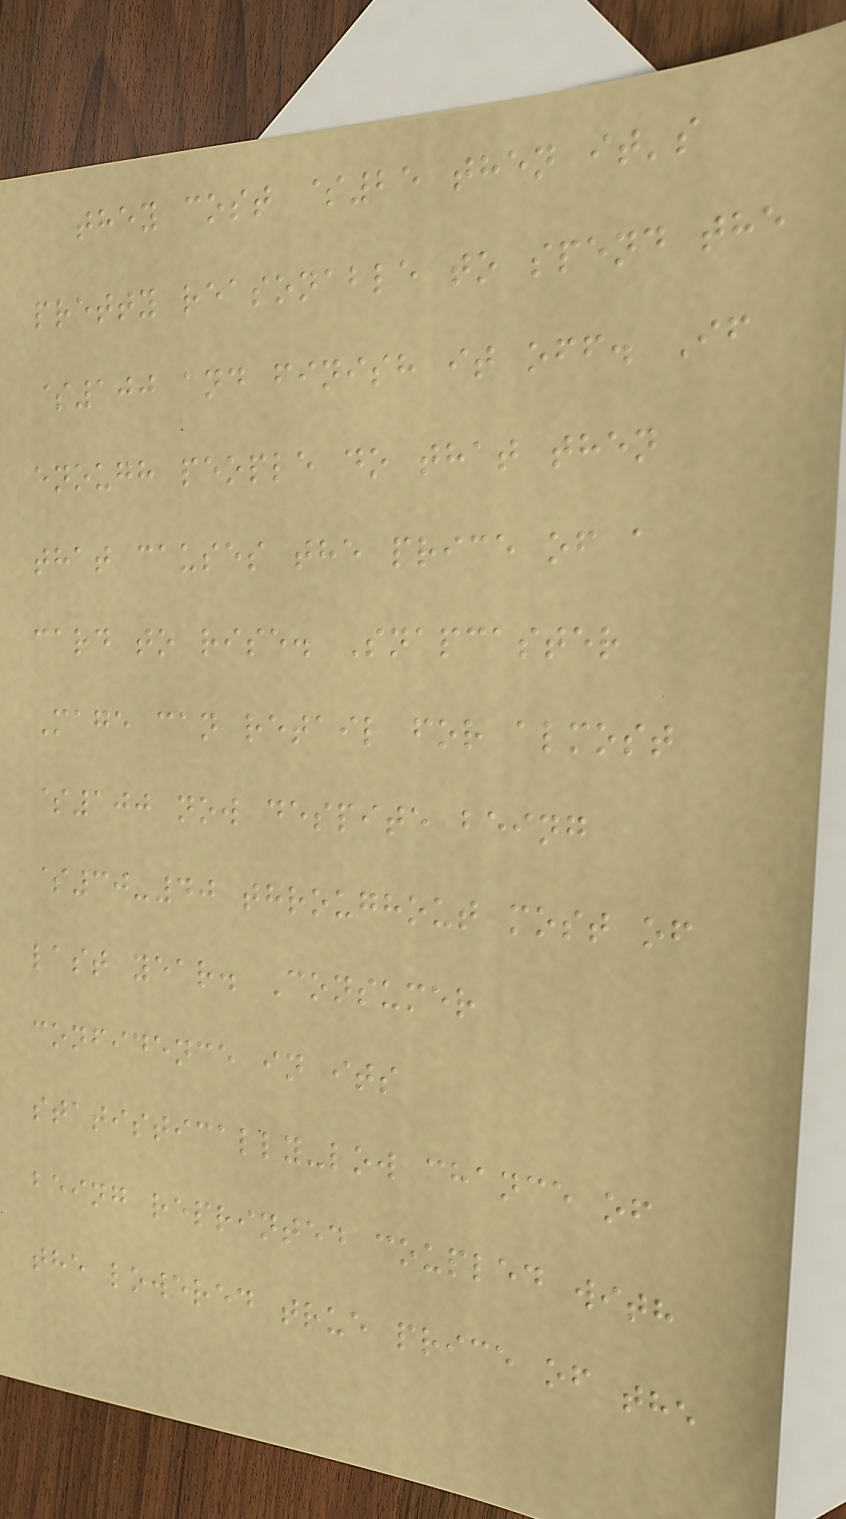they cost $25 then it's
pretty reasonable to spend the
$100 and finish it off. If
enough people do that then
that causes the price of a
card to rise. Snapcaster
Mage can retail for almost
$100 now despite being
$30-40 throughout most of
last year. Consumer
confidence in its
statistically-low chance of
being reprinted coupled with
the lowered true price of the
